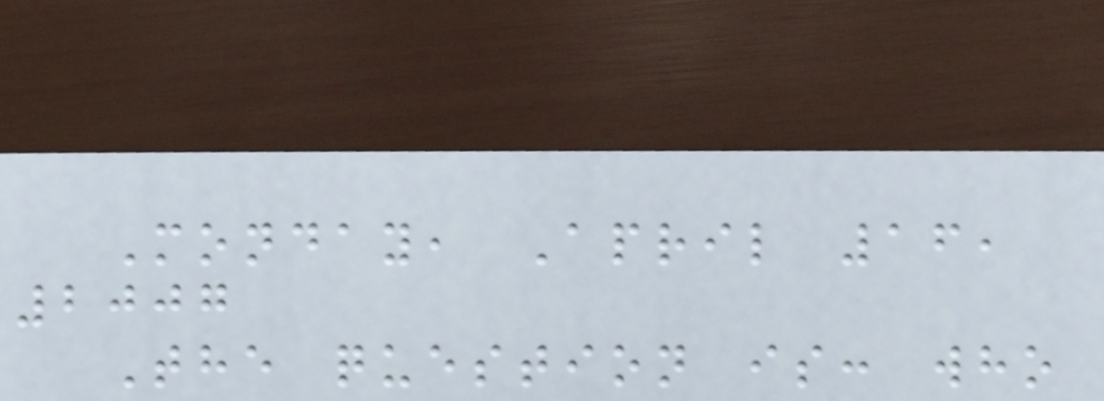Monday, April 16,
2007
The question is: who
